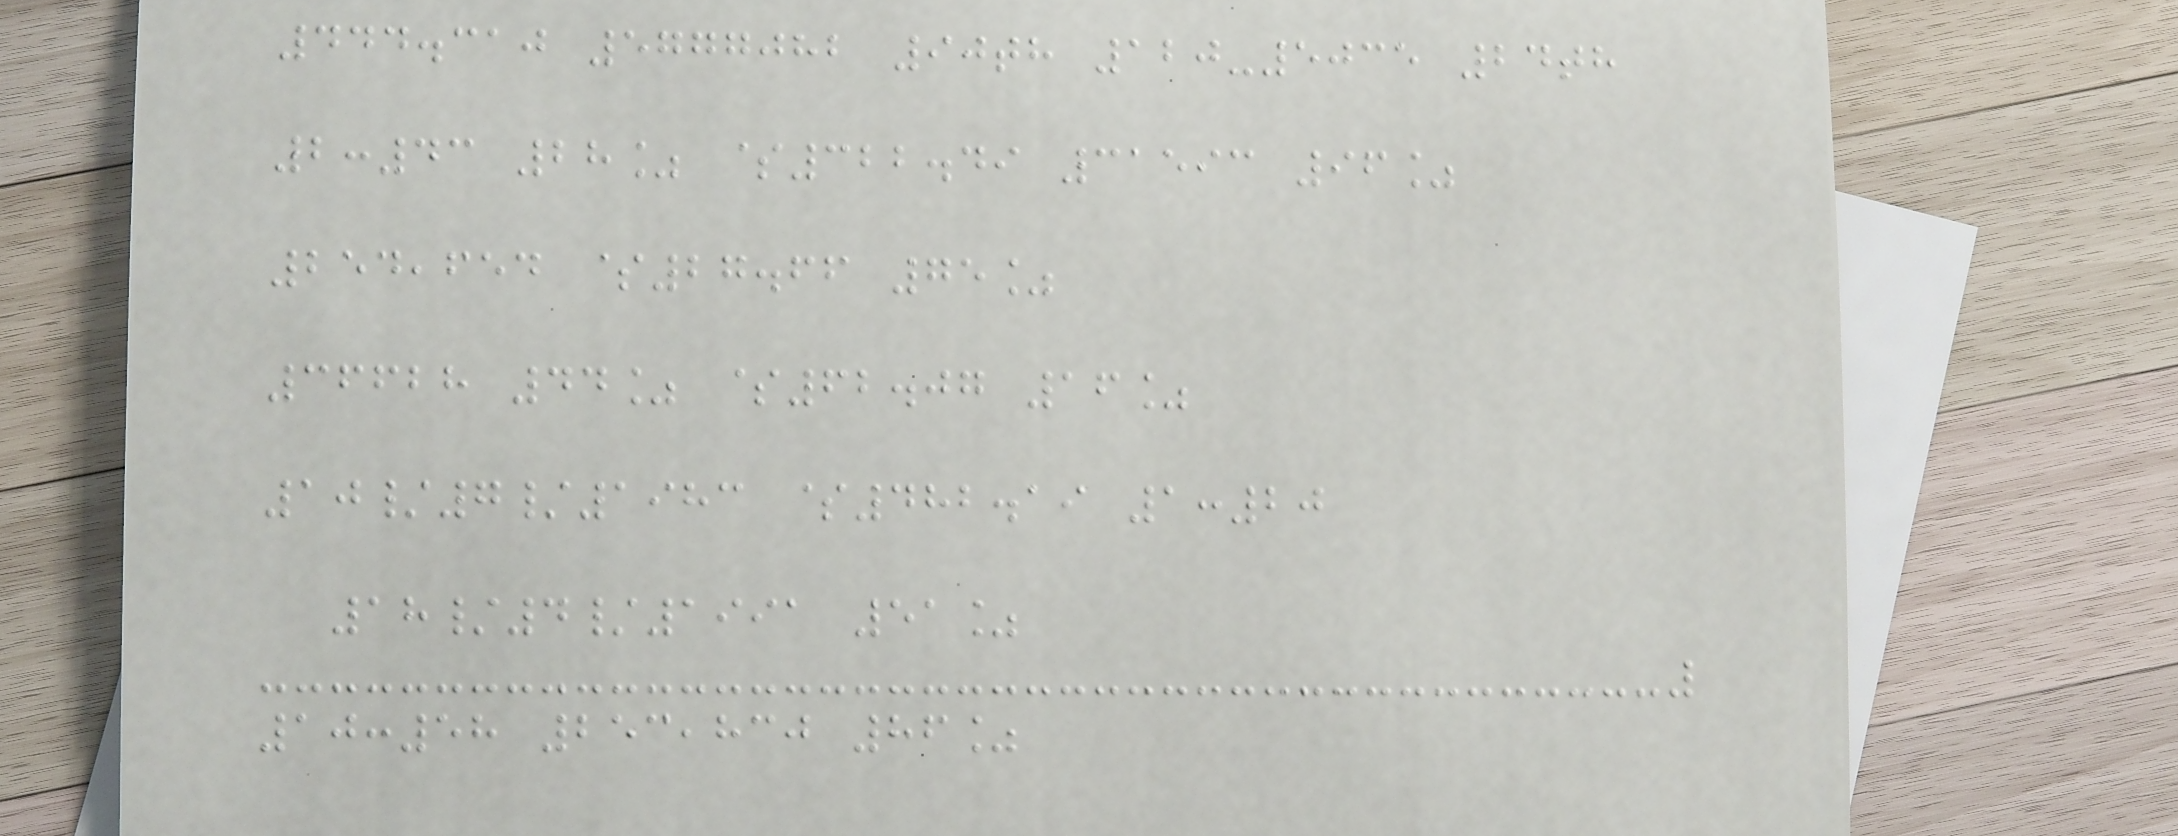444.310 5777082 90th 120-5035 24th
2:43 28% $322.49 31593 96%
254,654 $27.66 75%
36628 44% $62.07 16%
10/7/1983 $482.19 1:20
18/4/1991 51%
10:58 253,830 86%
